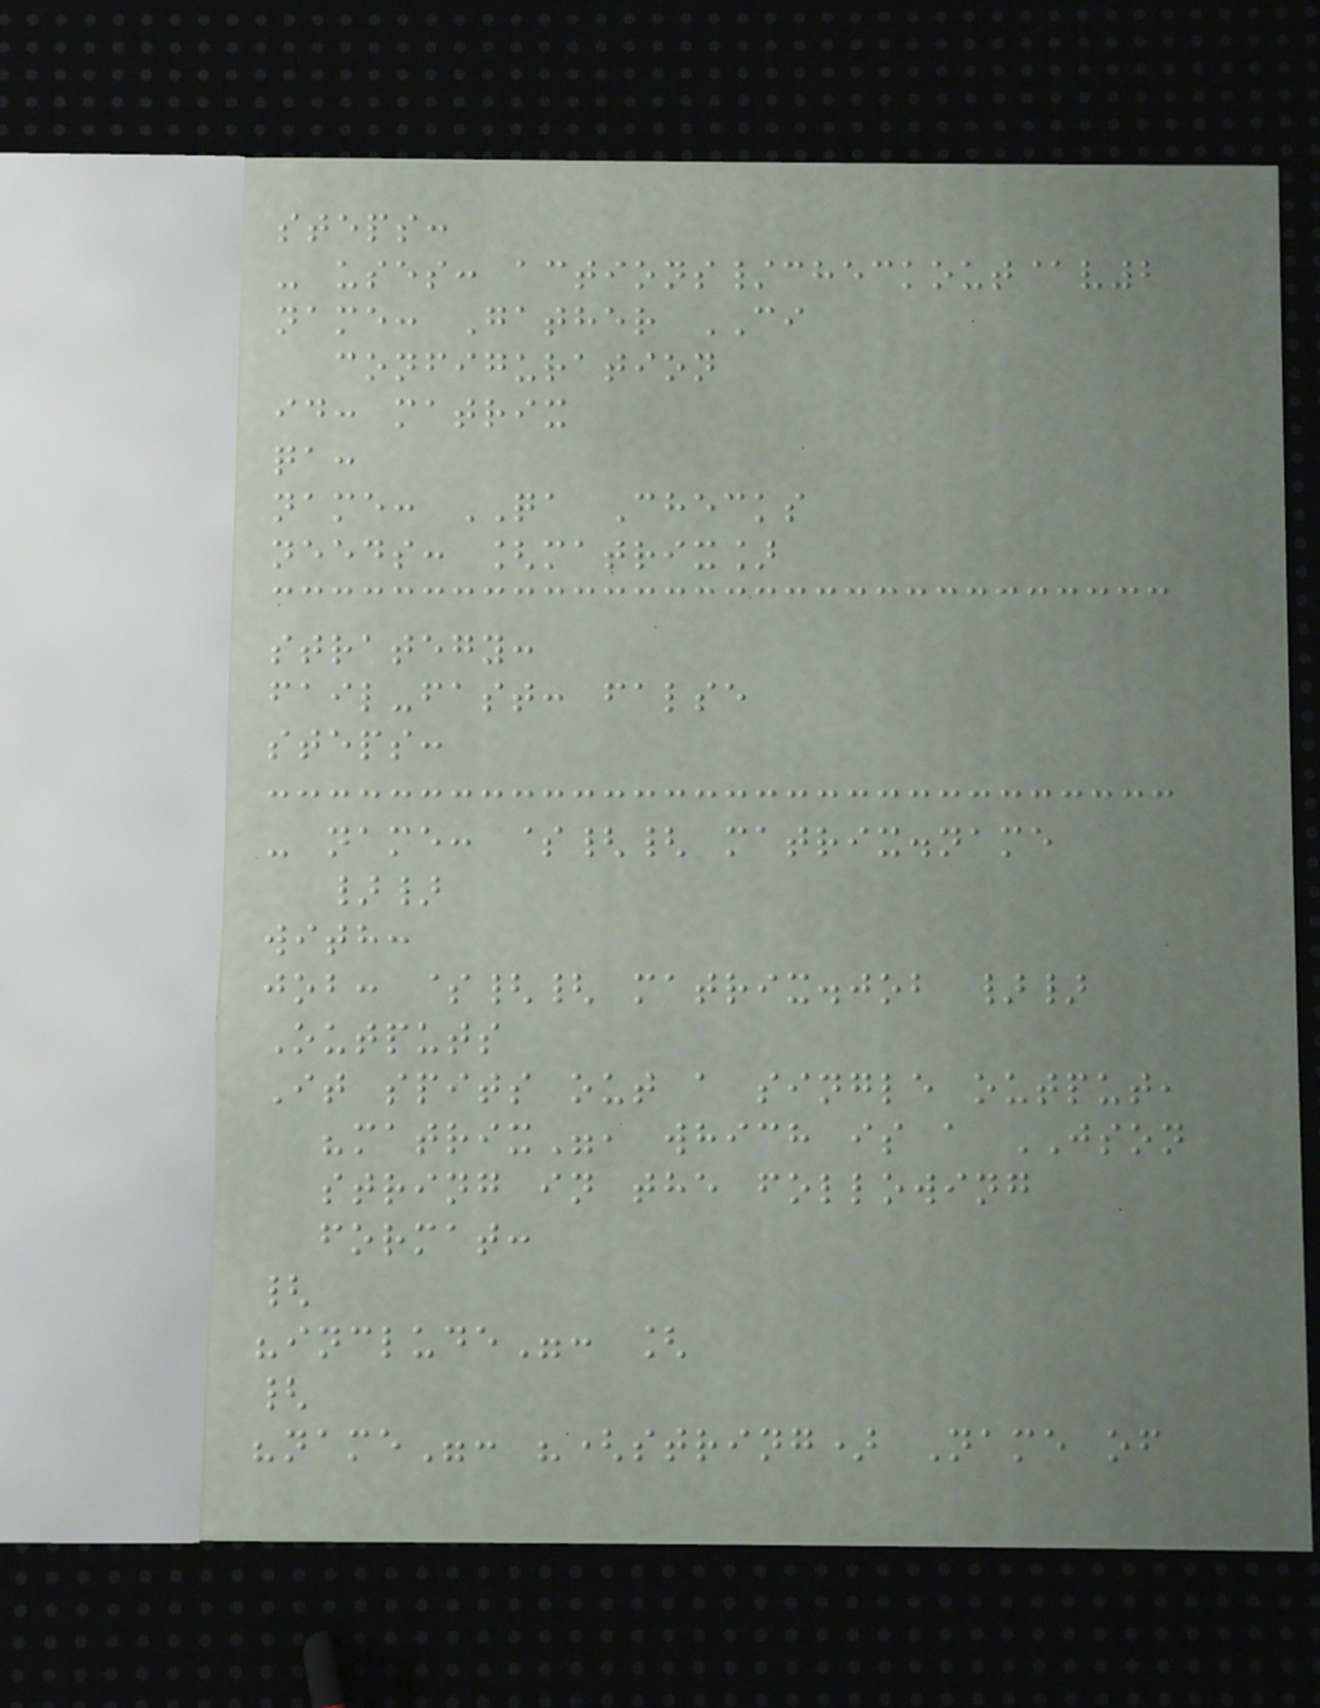steps:
- uses: actions/checkout@v2
name: Gather CI
configuration
id: matrix
qa:
name: QA Checks
needs: [matrix]
strategy:
fail-fast: false
steps:
- name: ${{ matrix.name
}}
with:
job: ${{ matrix.job }}
Outputs
It spits out a single output,
"matrix", which is a JSON
string in the following
format:
{
"include": [
{
"name": "(string) Name of
